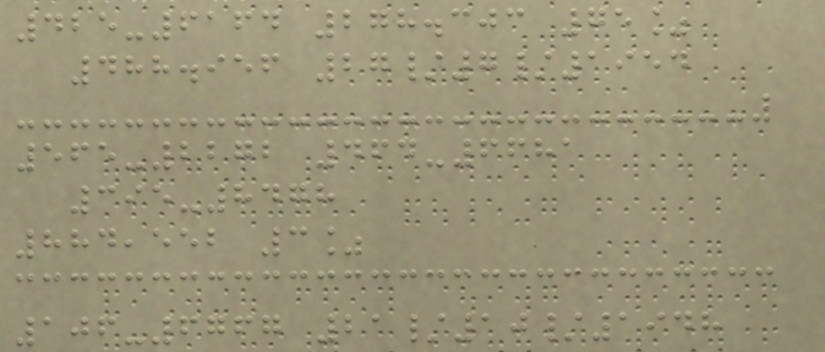425-6164 278.303 75%
488.956 27/7/1954
565-2272 464-6681
395-8478
884,552 3%
106-6767 21/10/1948
